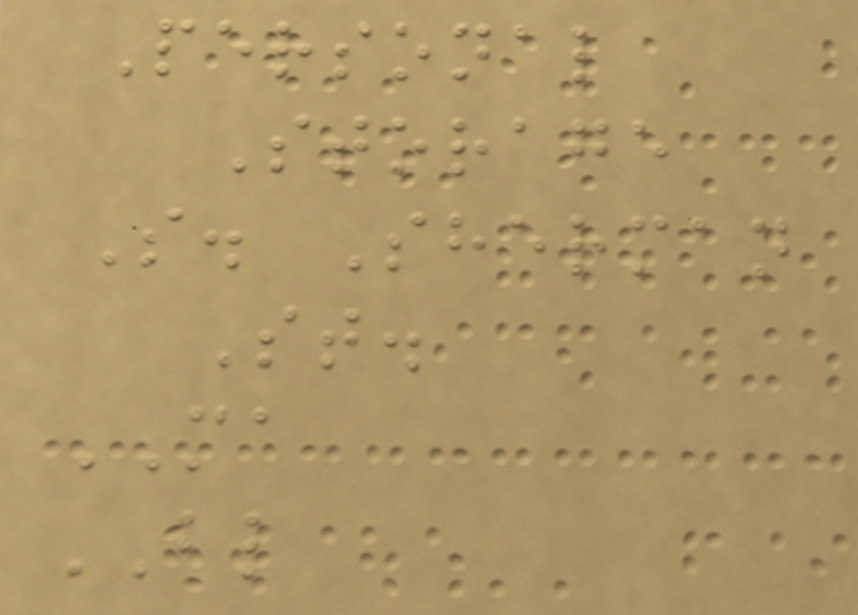Personal
Storage
S. Sherman
St.
MA
BL
